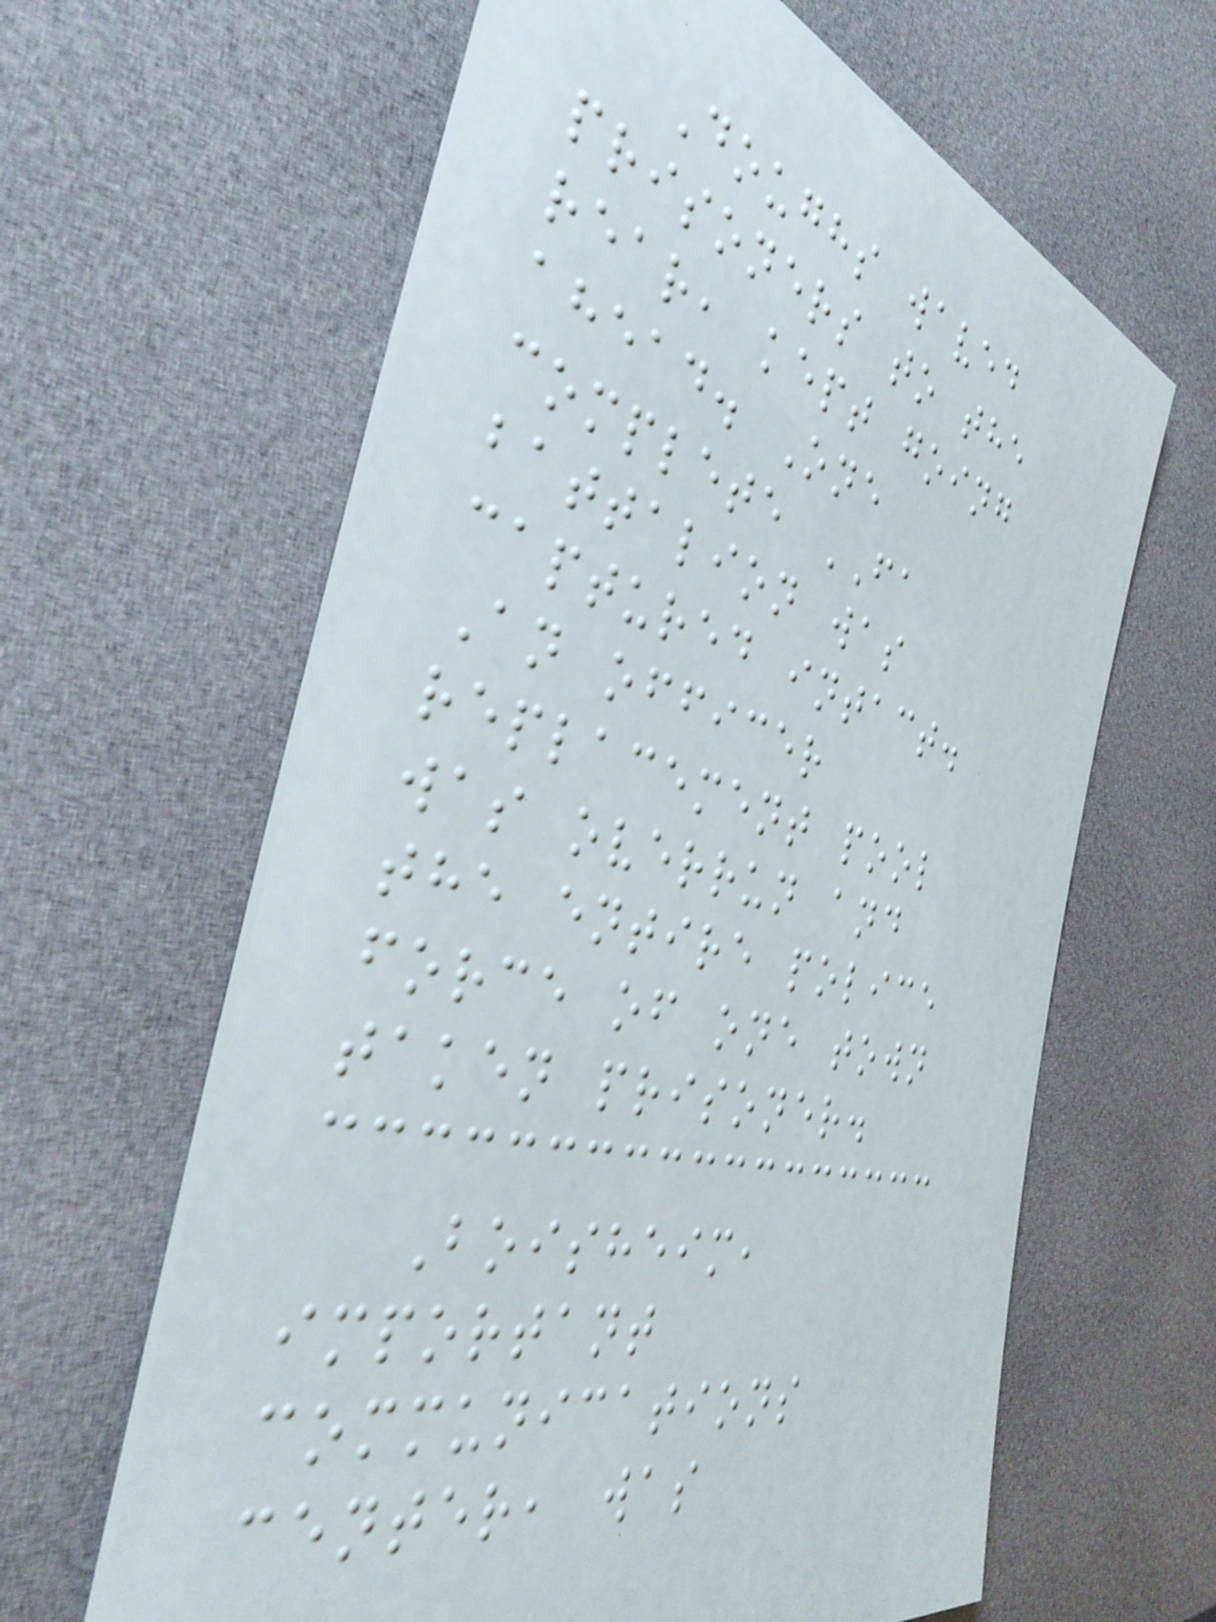Doughs waved
prisoners to the
rear, kept going
ahead. One
complete FA
battalion was
captured intact.
An officer
replacement pool
was overrun and
the entire police
force of one town
taken prisoner.
Boisheim,
important
communications
center, was
